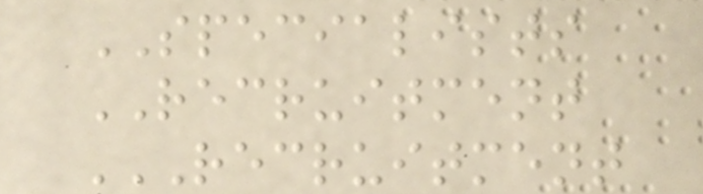SPECIALISTS
RECRUITMENT
RECRUITMENT
